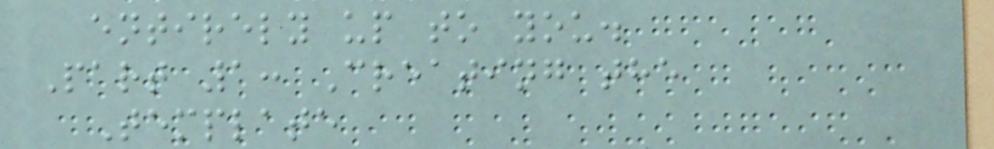entirely up to you.
Part 1: Creating the
Template
